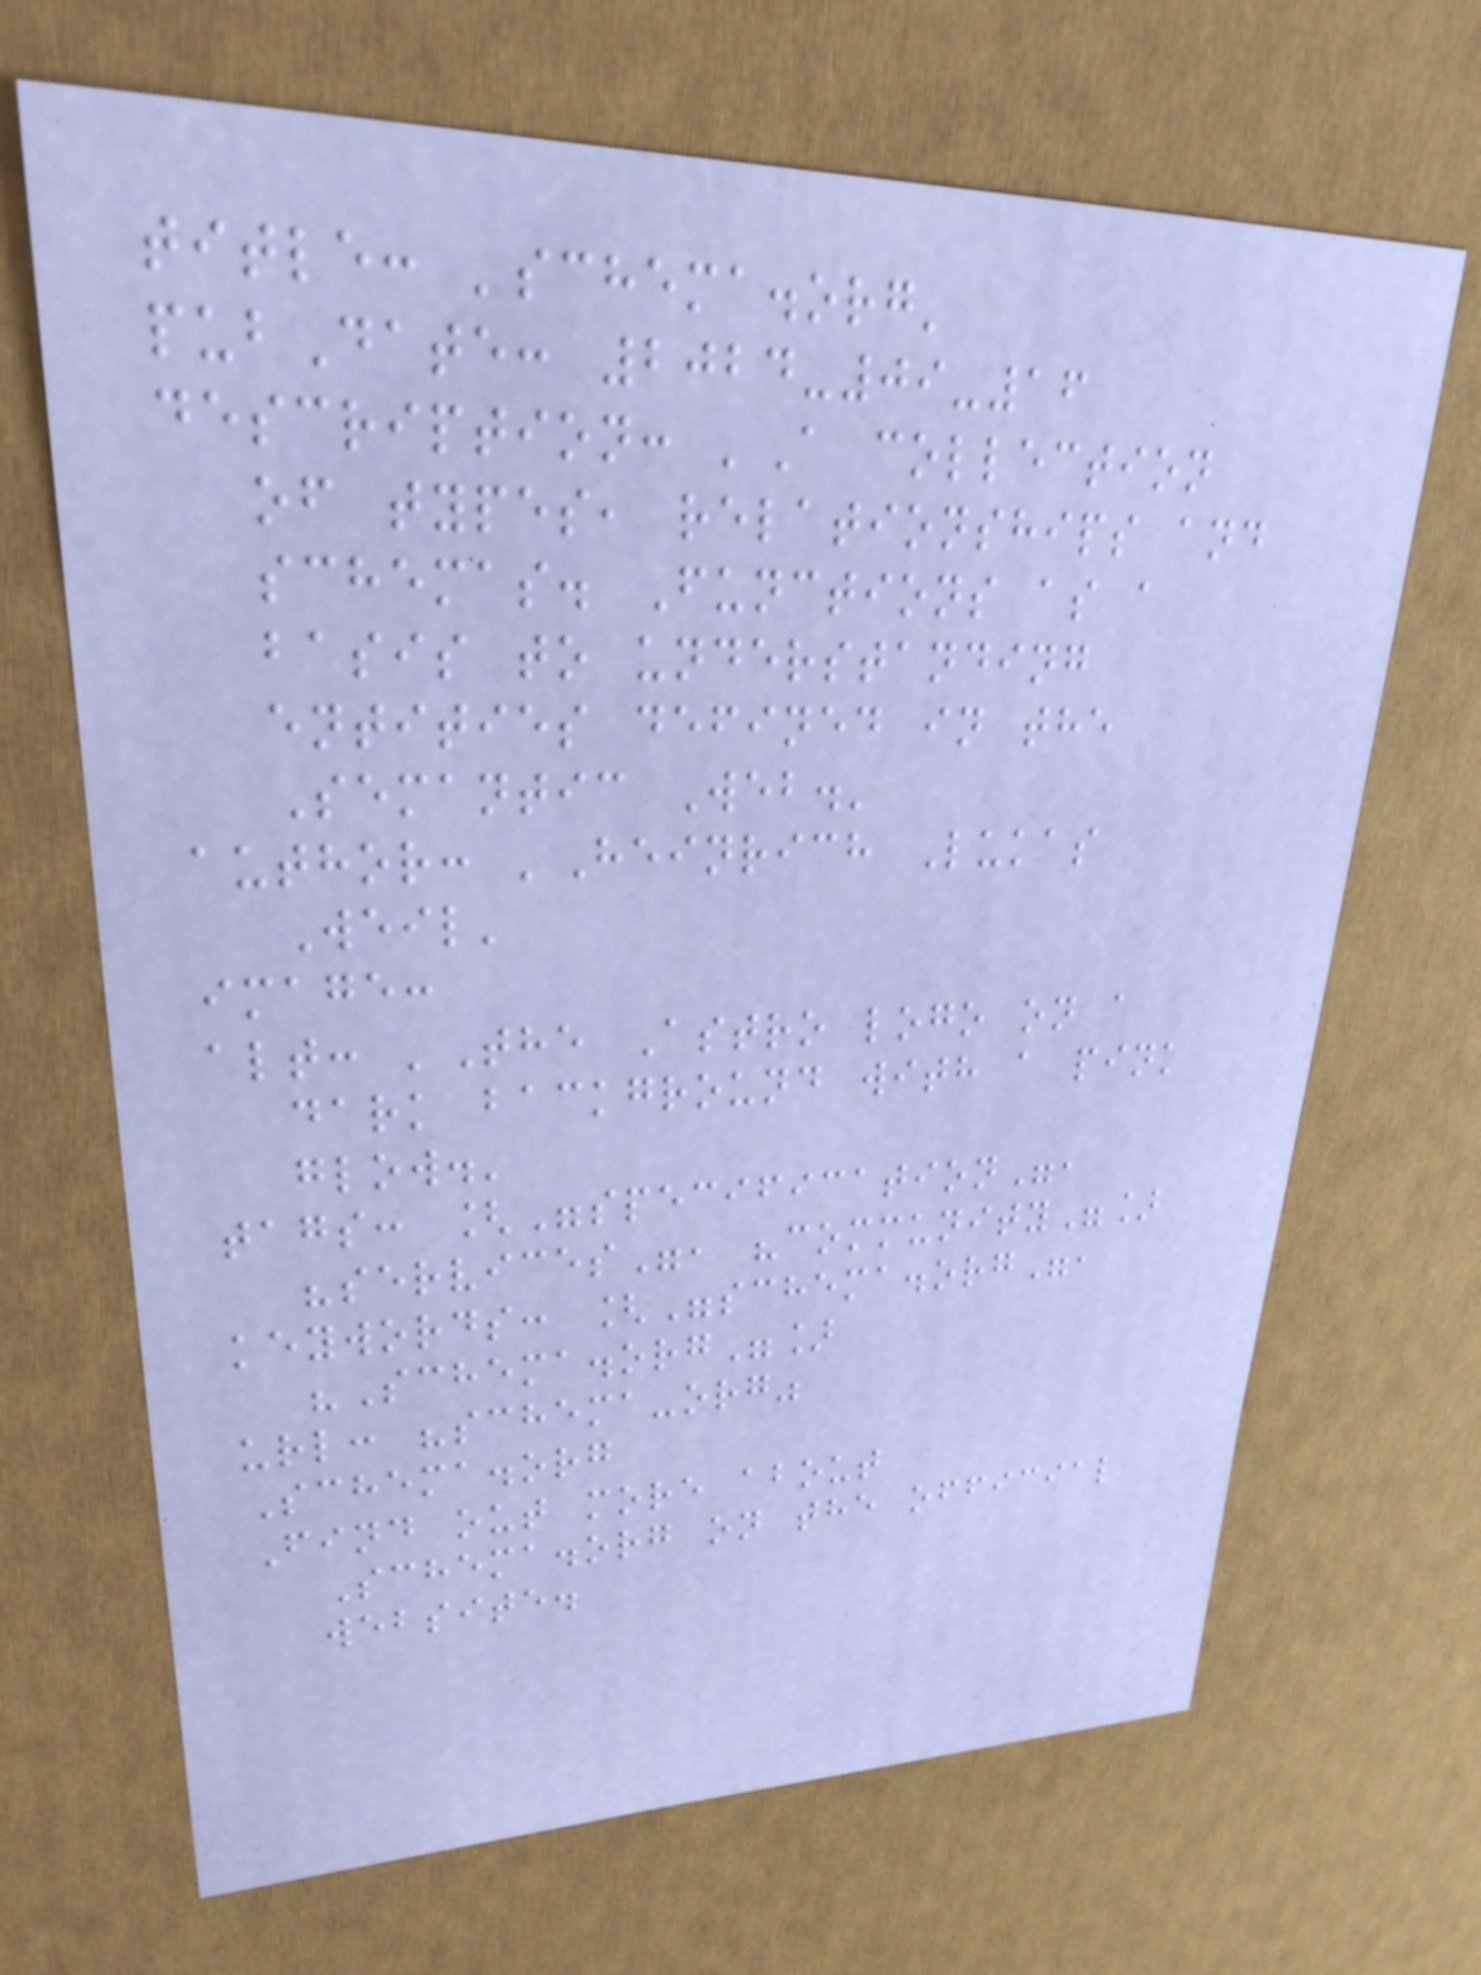title: 'schema.org'
pubDate: 2024-09-16
description: 'A collection
of types, relationships and
schemas. Functions as a
basis to understanding
entities defined in the
Semantic Web.'
author: 'Heinrich Lukas
Weil'
image:
alt: 'The Astro logo on a
dark background with a pink
glow.'
tags: ["specification",
"services", "community"]
keywords: ["schema.org",
"Schema.org"]
url: "schema-org"
Schema.org
Find out more about
Schema.org on the official
website.
